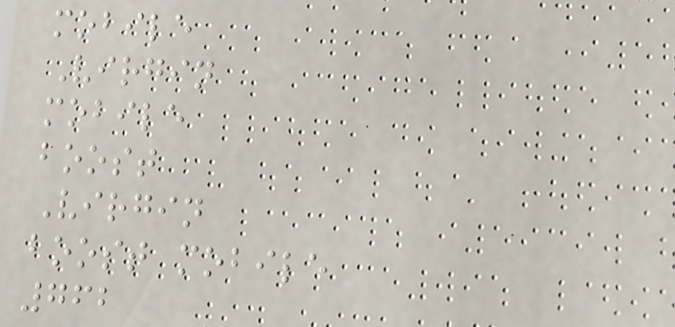mobile
Virgin
mobile
boost
Virgin
boost mobile
762
